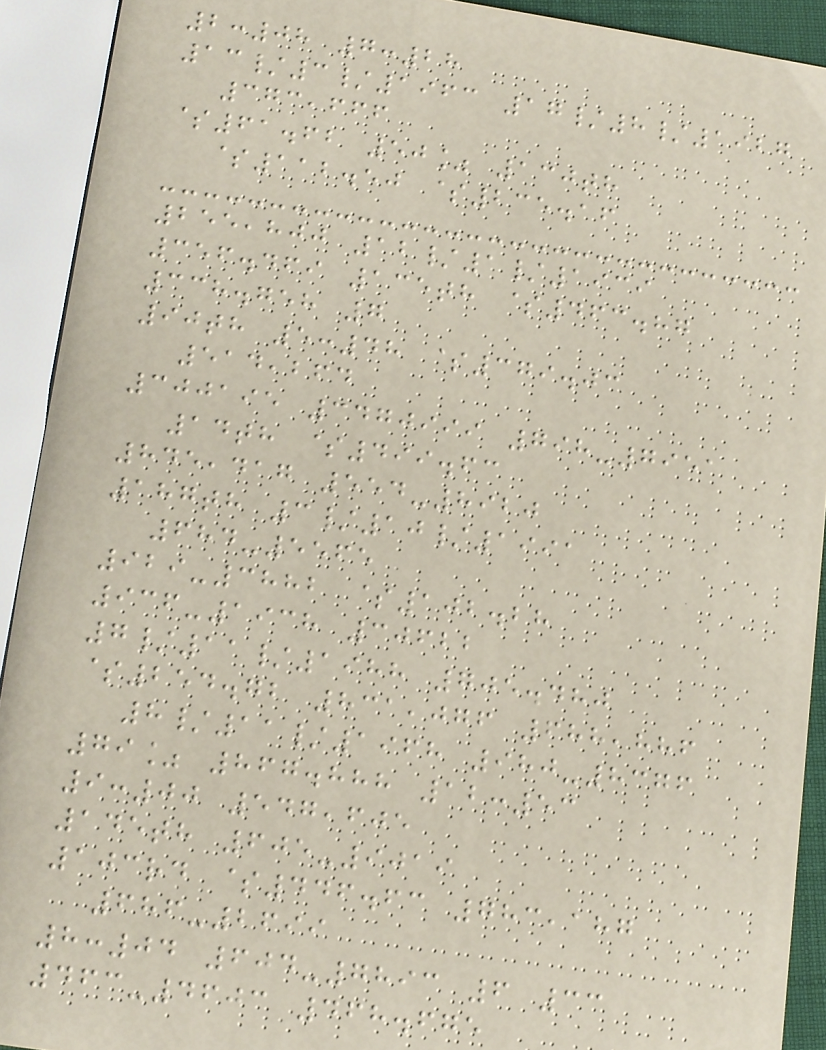2:08 7:28
13/3/1963 17/8/1927
373,666
$61.62 50% 130th
$112.50 $235.16
255,800 12/1/1939
356.469 135th $463.87
338.758 7
90th 5:48 $379.03
514,264
300195 3470999 798-7951
14th $499.63
845,417 554-8920
187th 3/10/1991
684-5565
929-3882 $102.28
936-1938 30622
7/11/1988 705.480
$254.72 831,076 688,886
8/11/1968 980-8376
79% 867.888 12:53
9:00 547,605
145th 605-9019
103rd $446.63 783,187
686-2699
8:04 604-7893 6 33
463-4603 468.675
